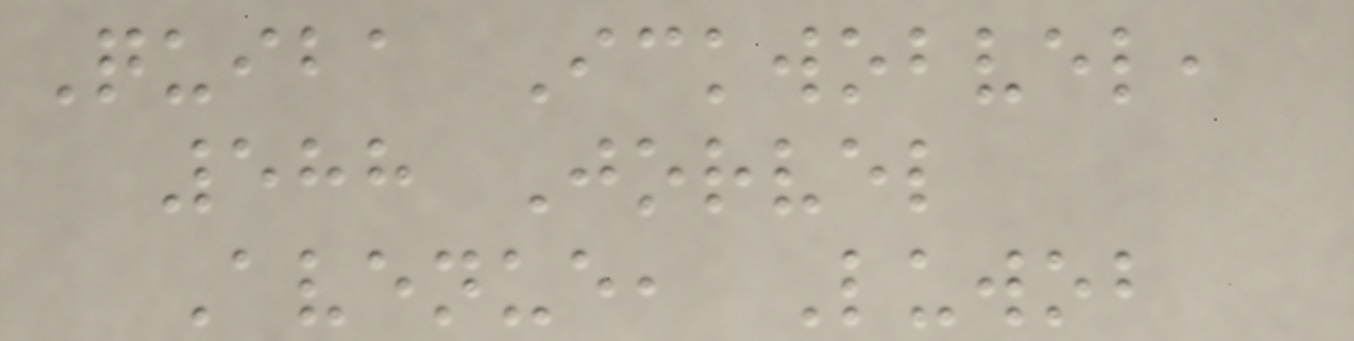Quiba Ickwobvel,
588 Jorvel
Avenue, Luwob
